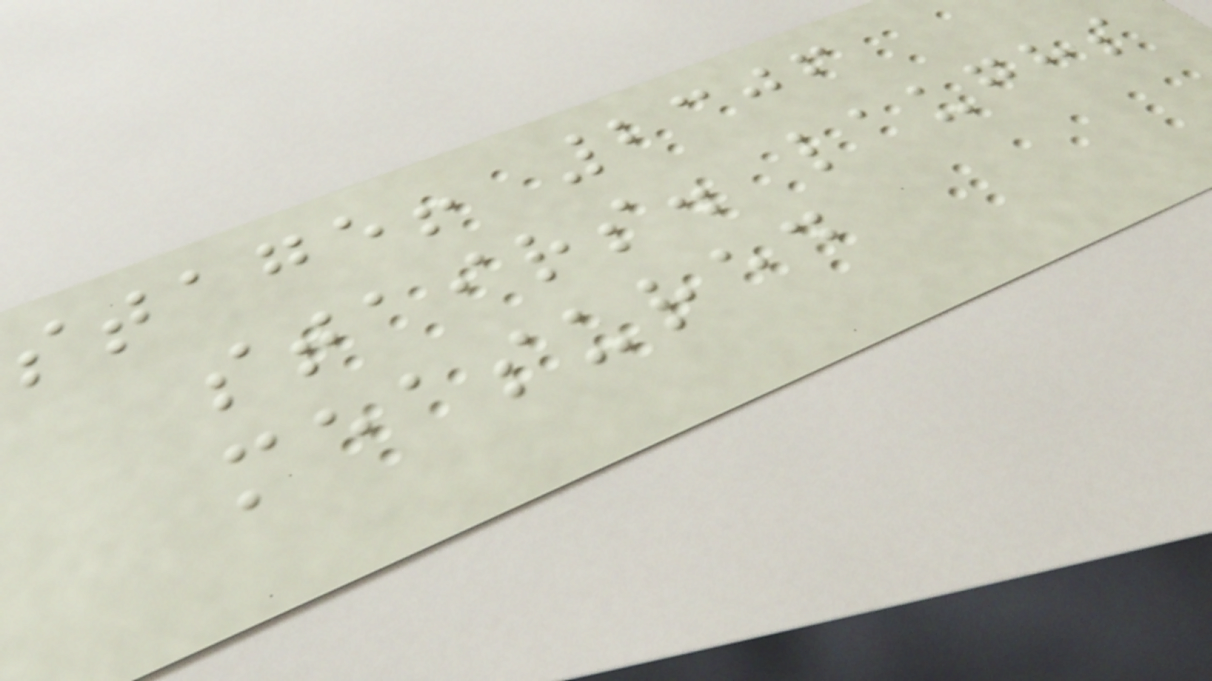stage! 2306
stairs. laughs
measured
